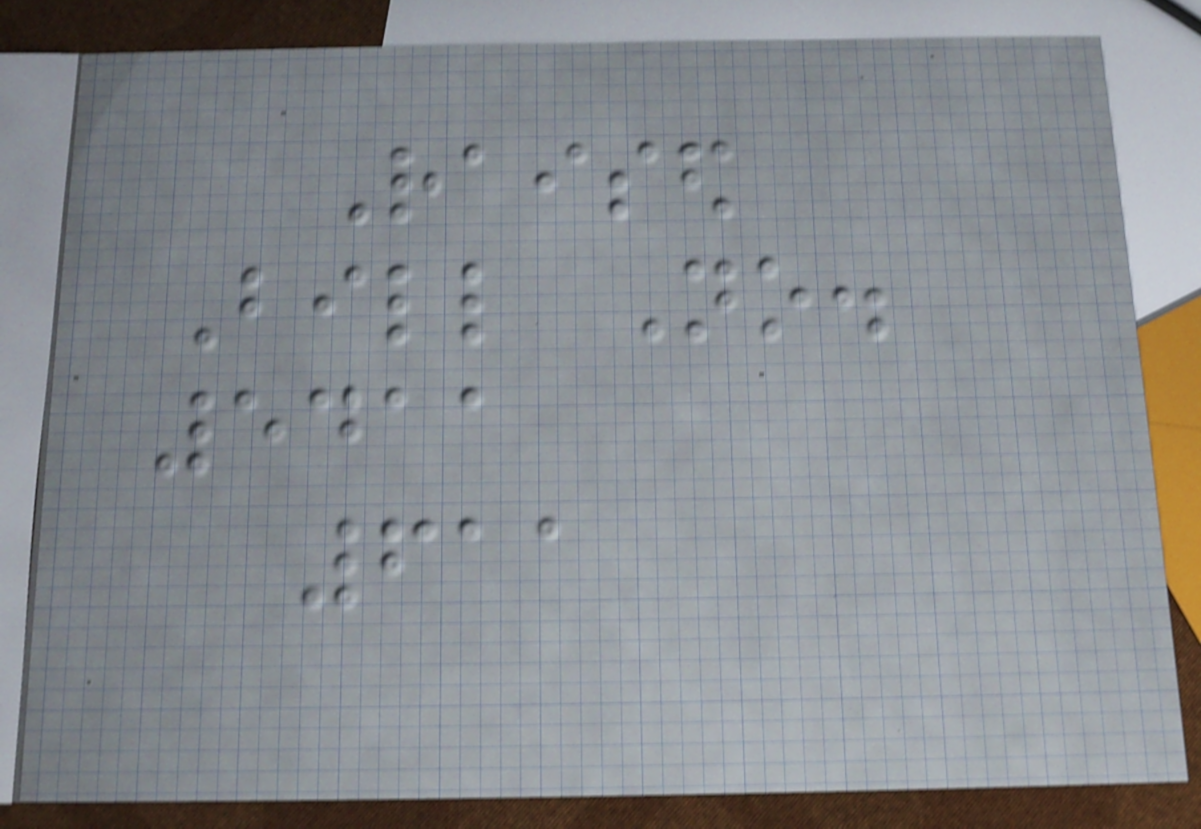Raised
Bill No.
5411
611
